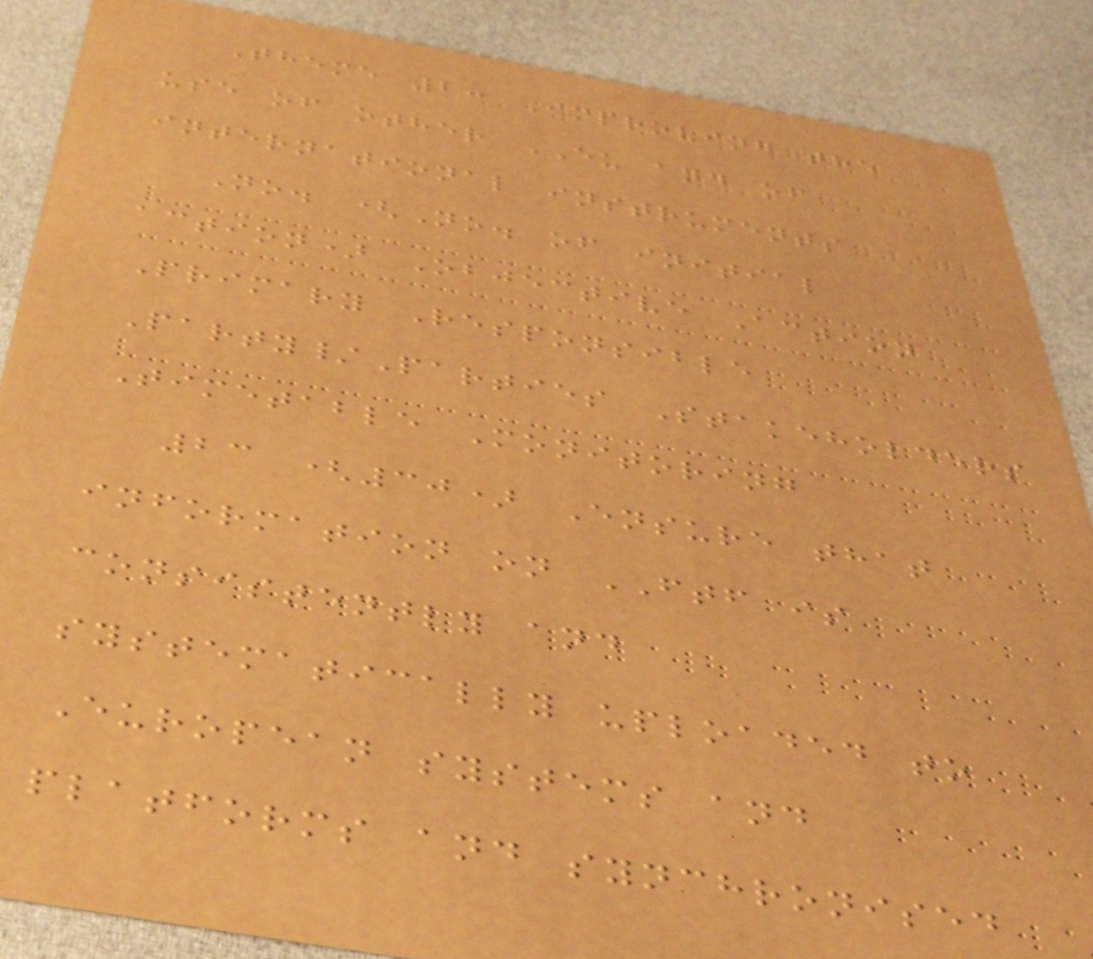Theme 2: Improving the
use of other EU and of
international instruments
No. (No. of initial
action) Objective Action
Primary Responsible
Party/Parties Stakeholders
Timetable Monitoring
23 (30) Ensure that
information on FTF is
consistently and
systematically uploaded to
European systems and
platforms and synchronised
